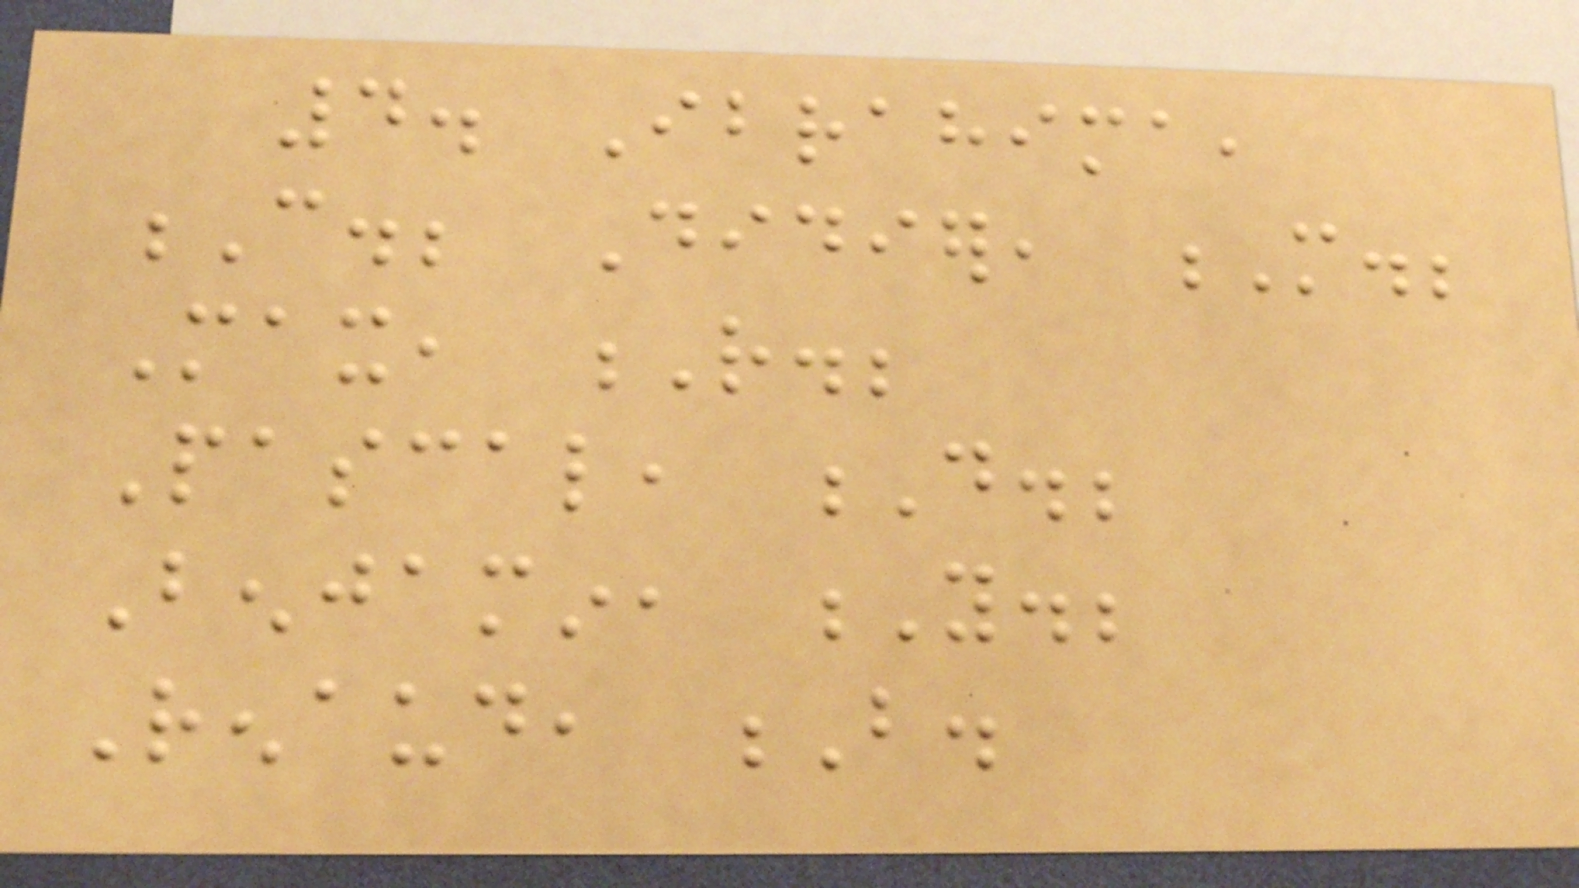4. Ibrahima,
C.; Didier, M.;
Max, R.;
Pascal, D.;
Benjamin, Y.;
Renaud, B.
